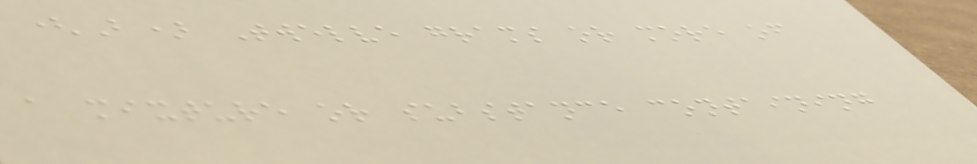(B) Twelve grams or more of
a mixture or substance containing
